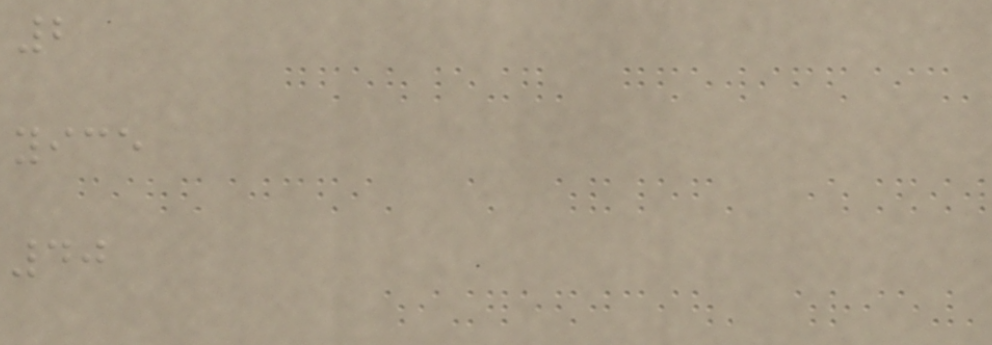2
yice
40
